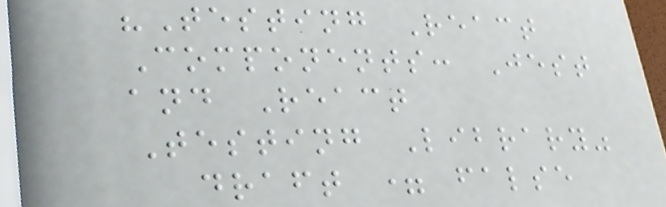"Testing React
Components: Jest
and React
Testing Library"
draft = false
